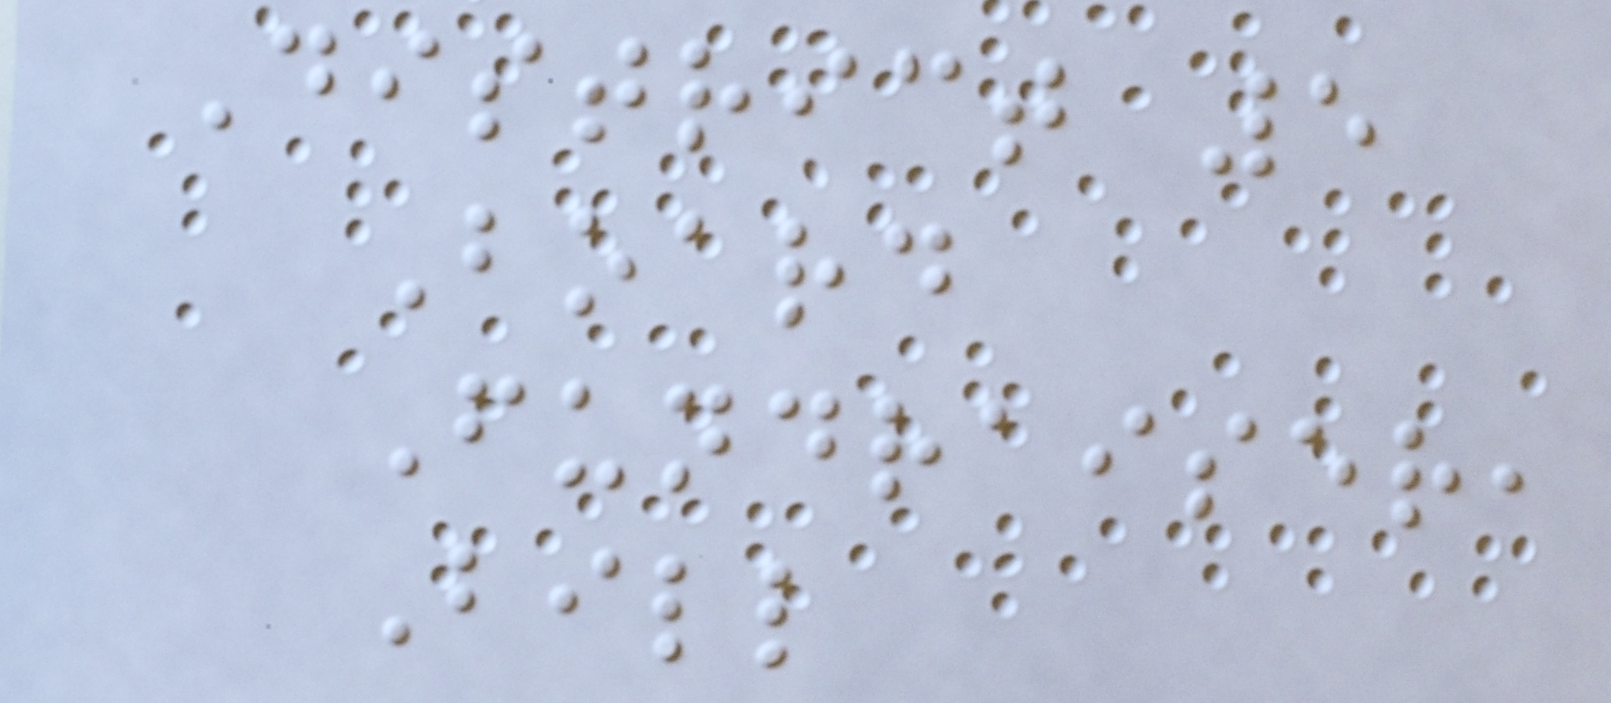District 5
Board
Fundraiser,
Bill
